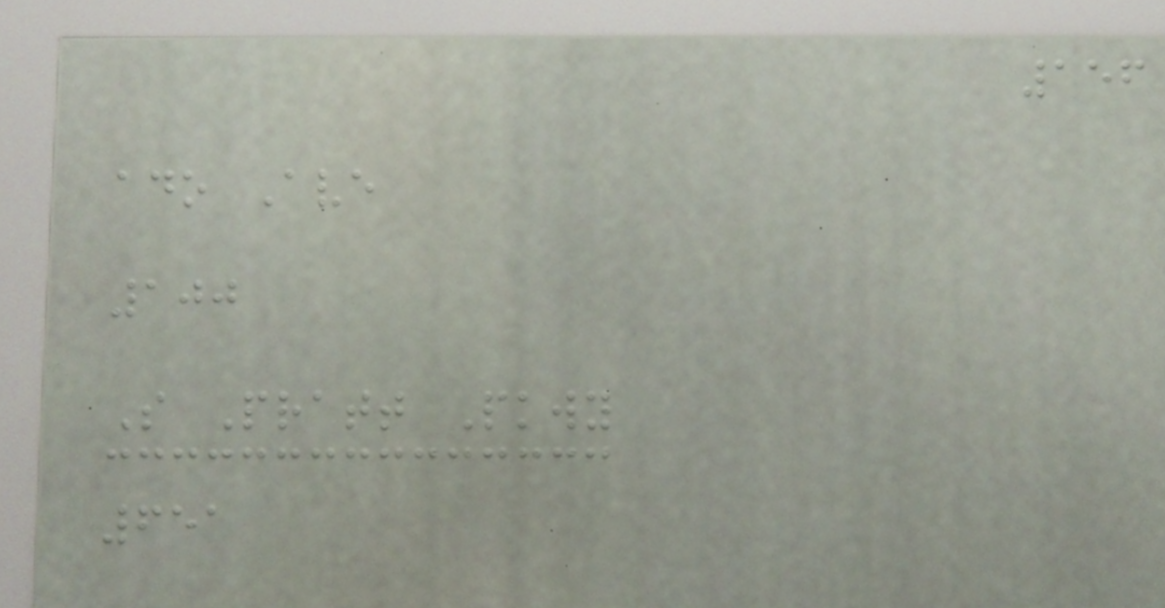156
ado Ave
100
S Pratt Pkwy
651
